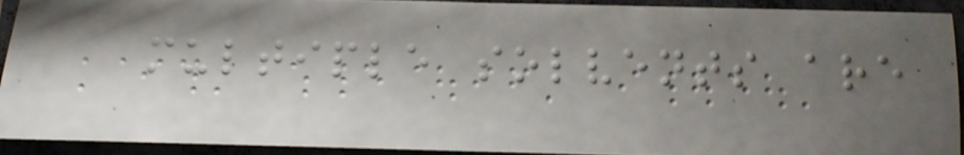multiple solvents are
